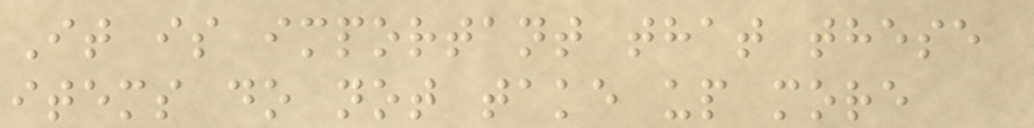It is important that these
items do not take up more
